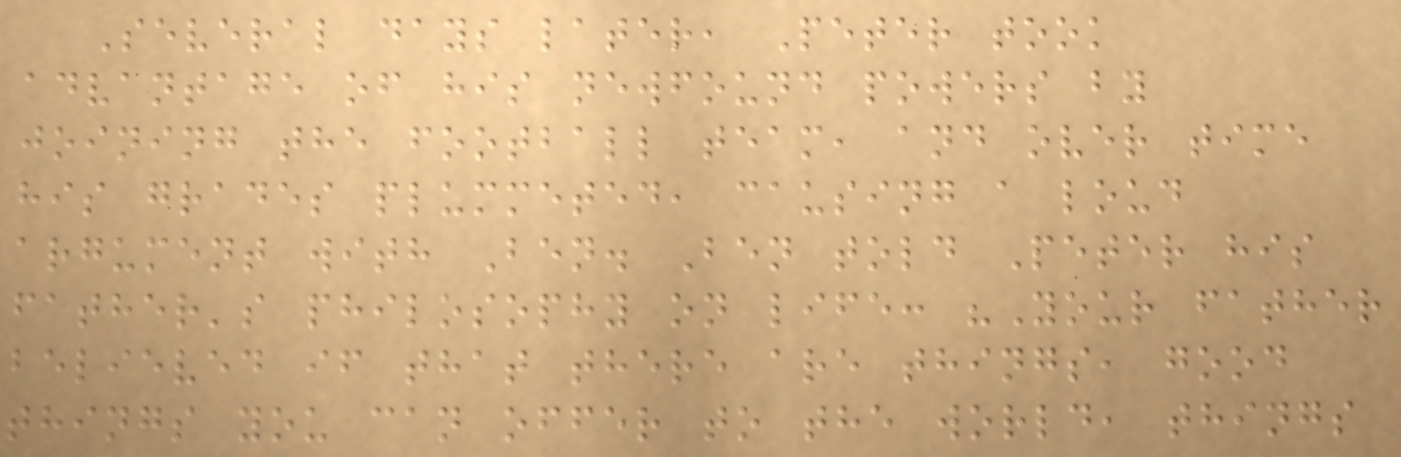Several days later, Peter took
advantage of his newfound powers by
joining the football team, and over time
his grades plummeted, causing a loud
argument with Ben. Ben told Peter his
father's philosophy on life: "Your father
believed if that there are things, good
things you can offer to the world, things
